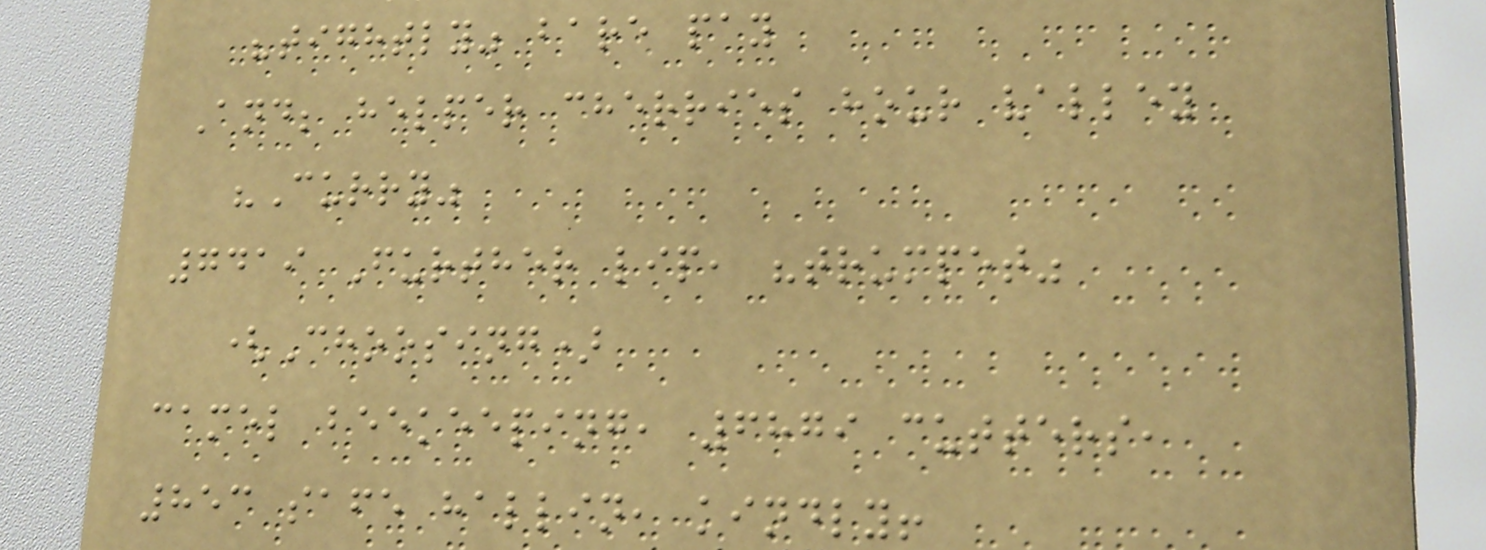"tightly" bare pay
And; helper cherries hour valley
"Curry"
7419 Further lip, "trumpet"
(Choosing)
camel beekeeping, 6879 cutters,
853 safe hallin, kindly!
